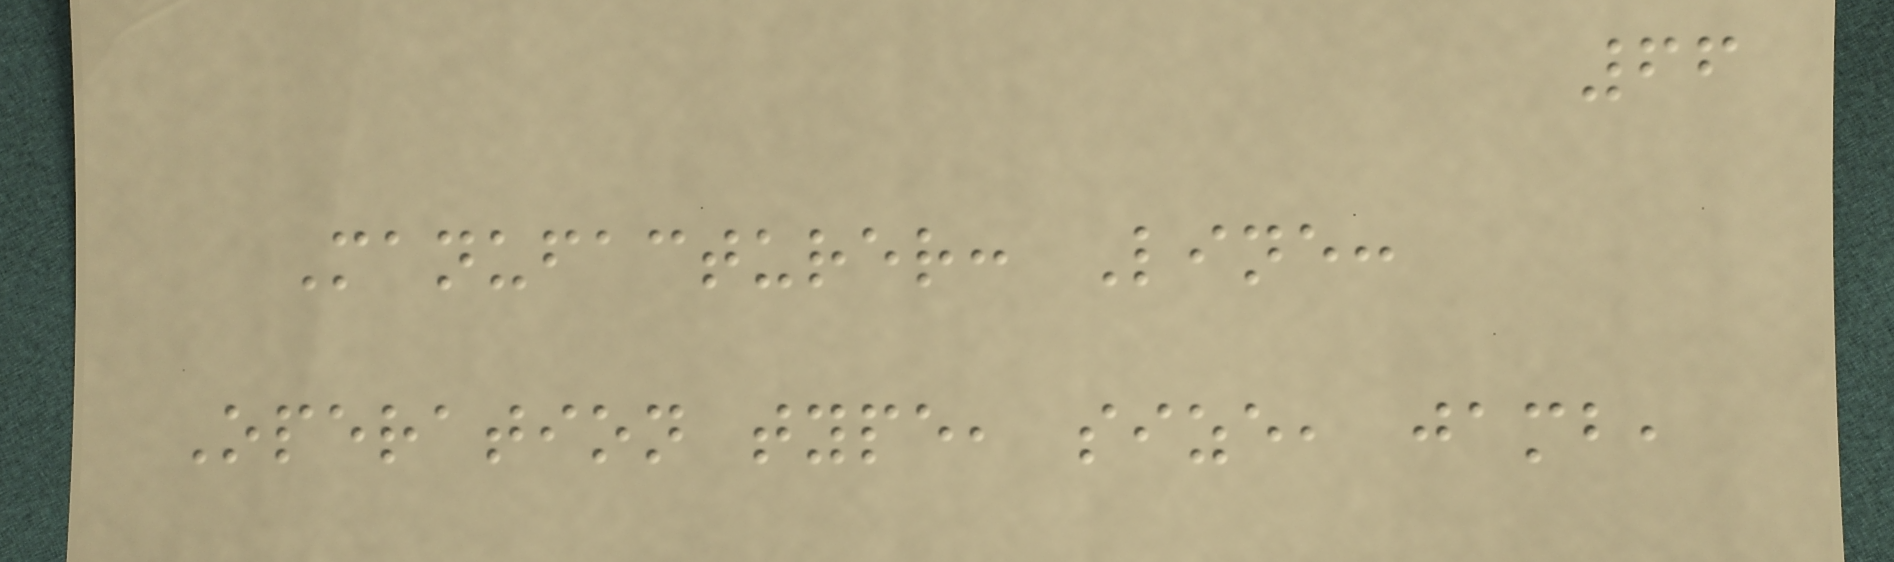66
Manufacturer: Line:
Operation type, size, jamb,
